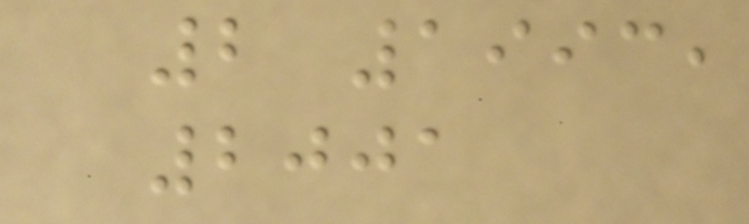2 1993,
2001
